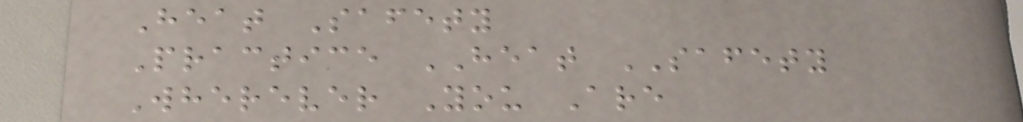Heat Safety
Practice HEAT SAFETY
Wherever You Are
